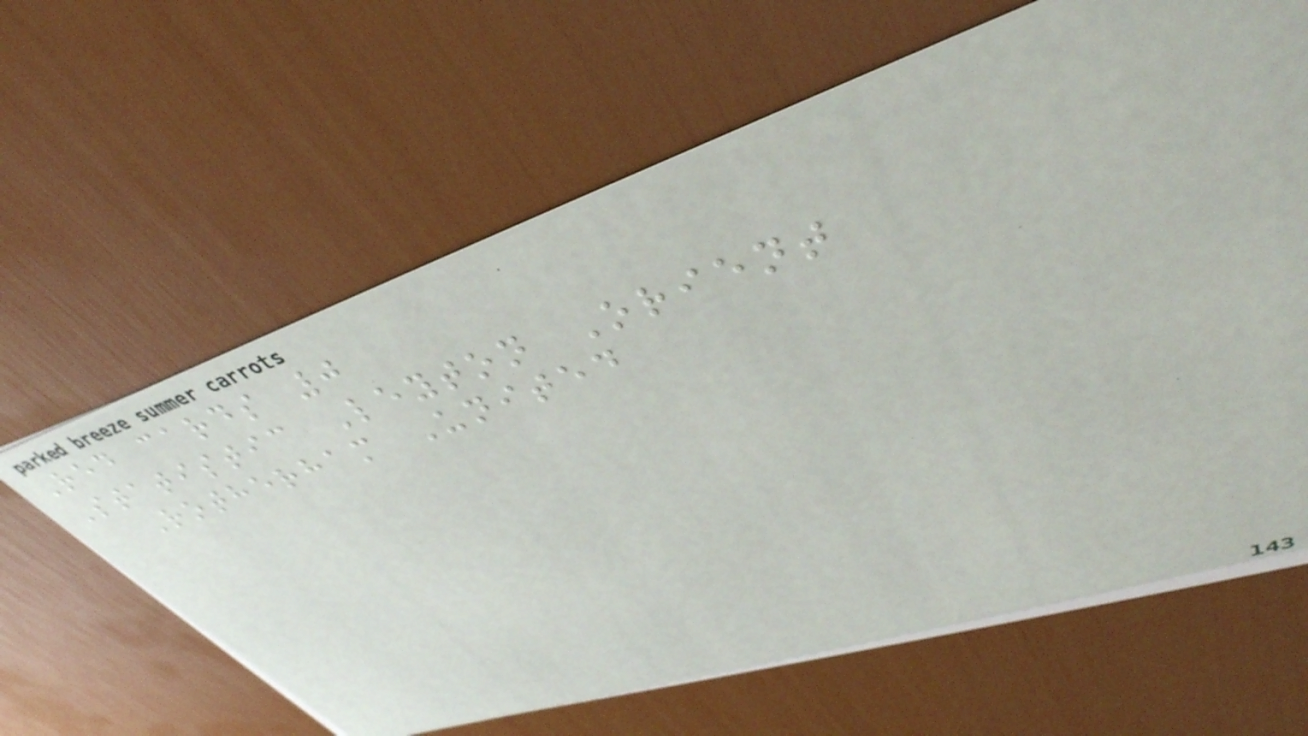Red cards 0
Statistic Leyton Orient
Rotherham United
